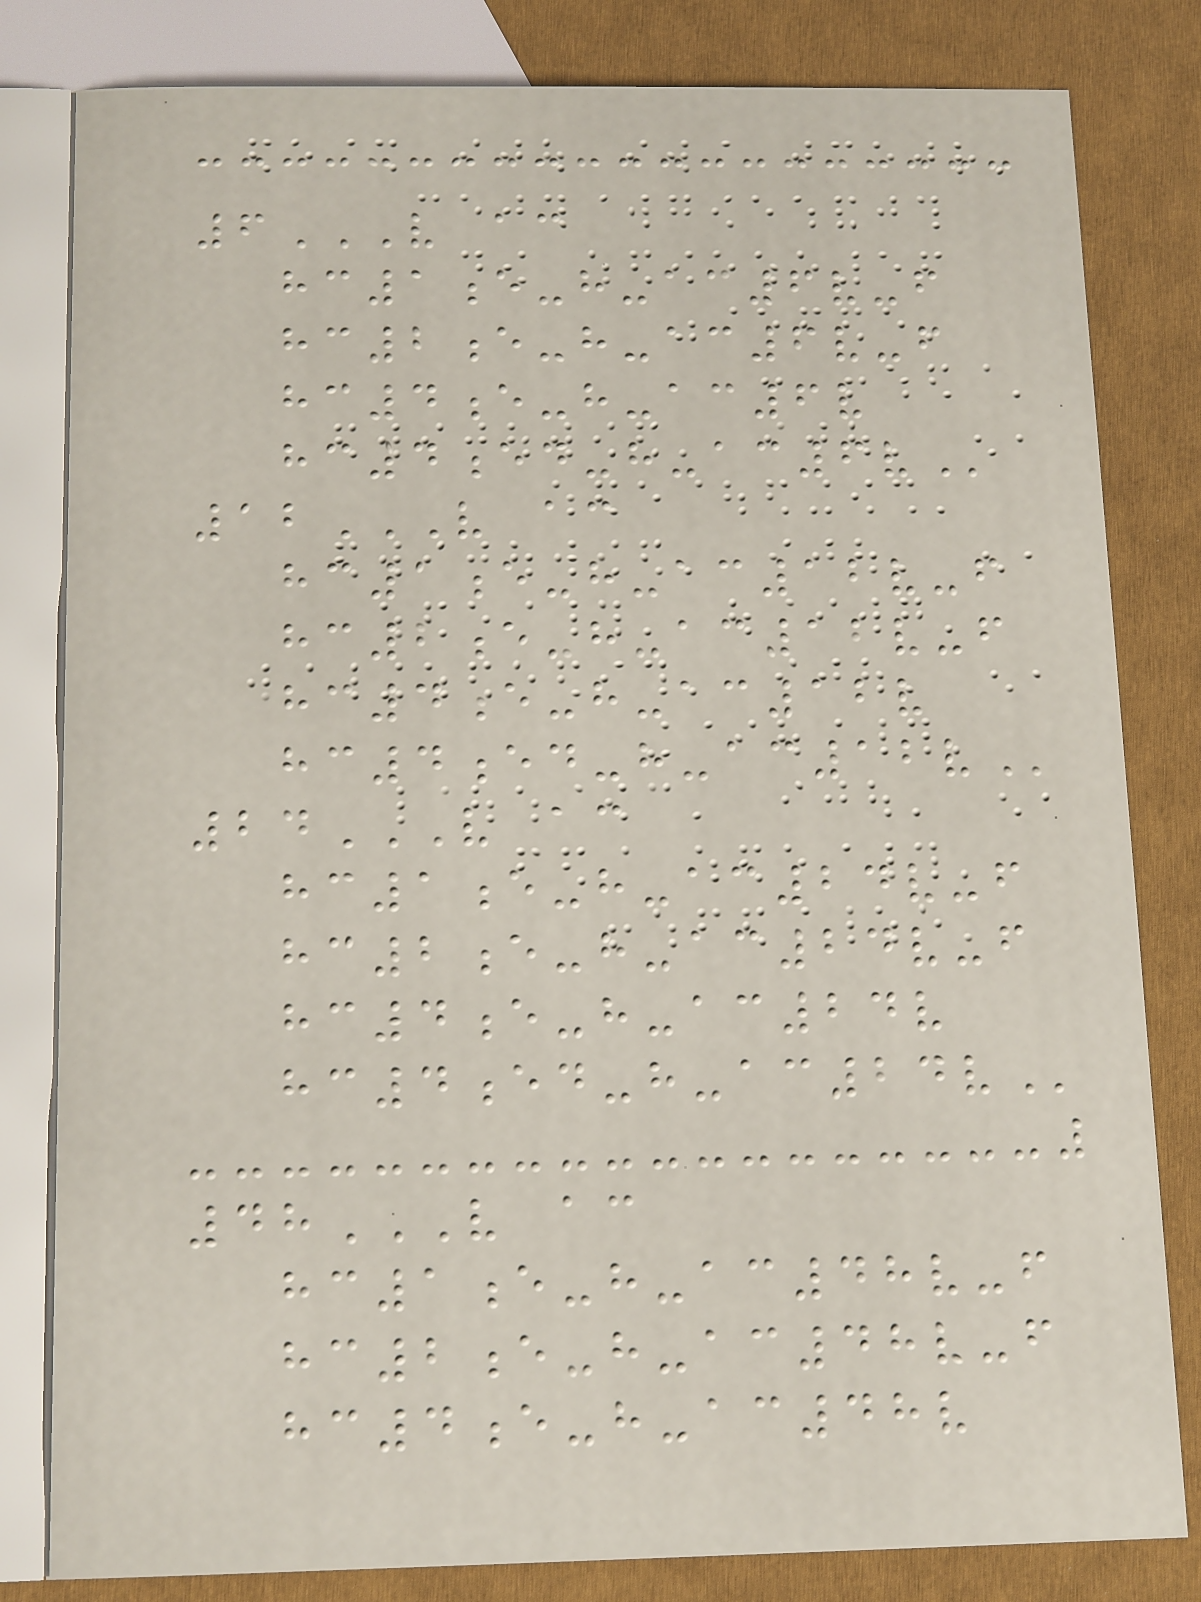6V AC
HC1E-H-AC6V-F
HC2E-H-AC6V-F
HC4E-H-AC6V
HC4ED-H-AC6V
12V AC
HC1E-H-AC12V-F
HC2E-H-AC12V-F
HC4E-H-AC12V
HC4ED-H-AC12V
24V AC
HC1E-H-AC24V-F
HC2E-H-AC24V-F
HC4E-H-AC24V
HC4ED-H-AC24V
48V AC
HC1E-H-AC48V-F
HC2E-H-AC48V-F
HC4E-H-AC48V
